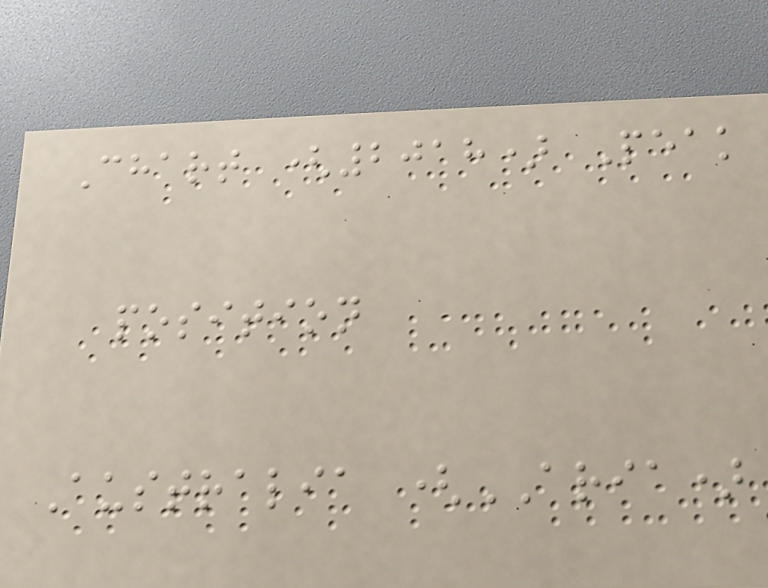Chart (2018) Peak
position
Australia (ARIA)
